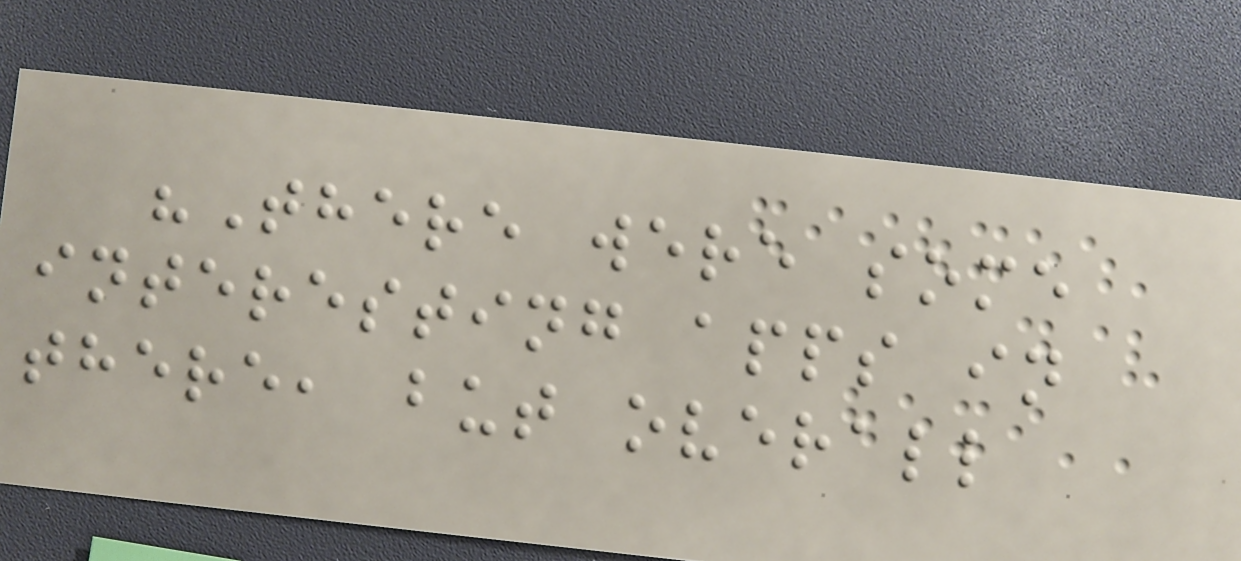"There were some
interesting apps in
there, but overall
